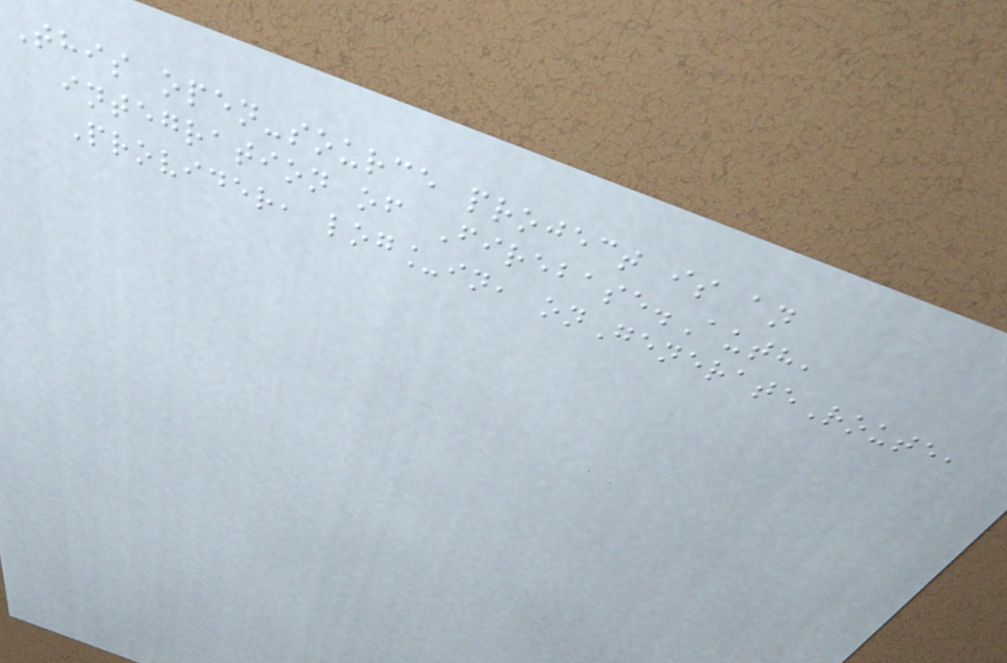This open-source project is an
integration of Firebase.Auth,
Provider, log_in, onGenerateRoute,
